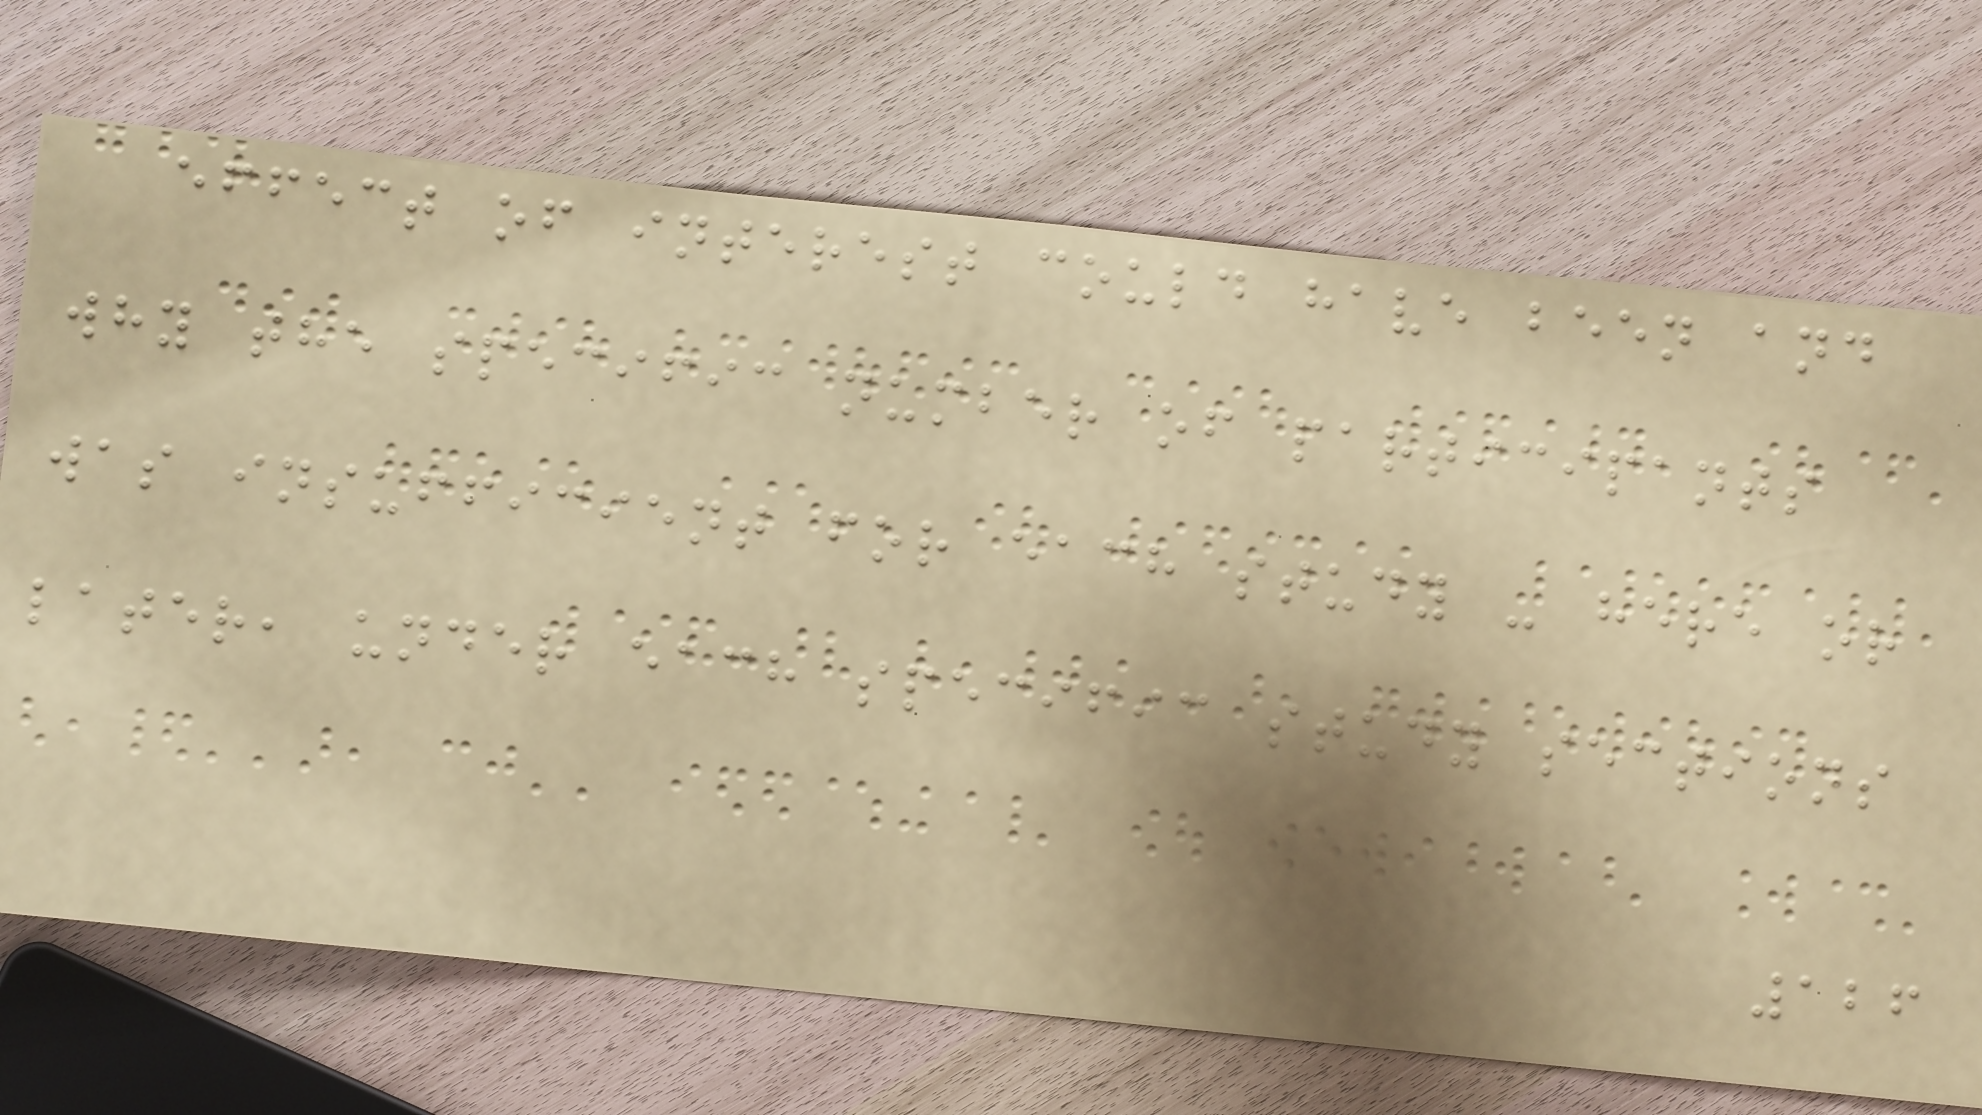effect of interest could have been and
why the specific number of participants
was insufficient for each study - here or
later, under each specific study sections
126
